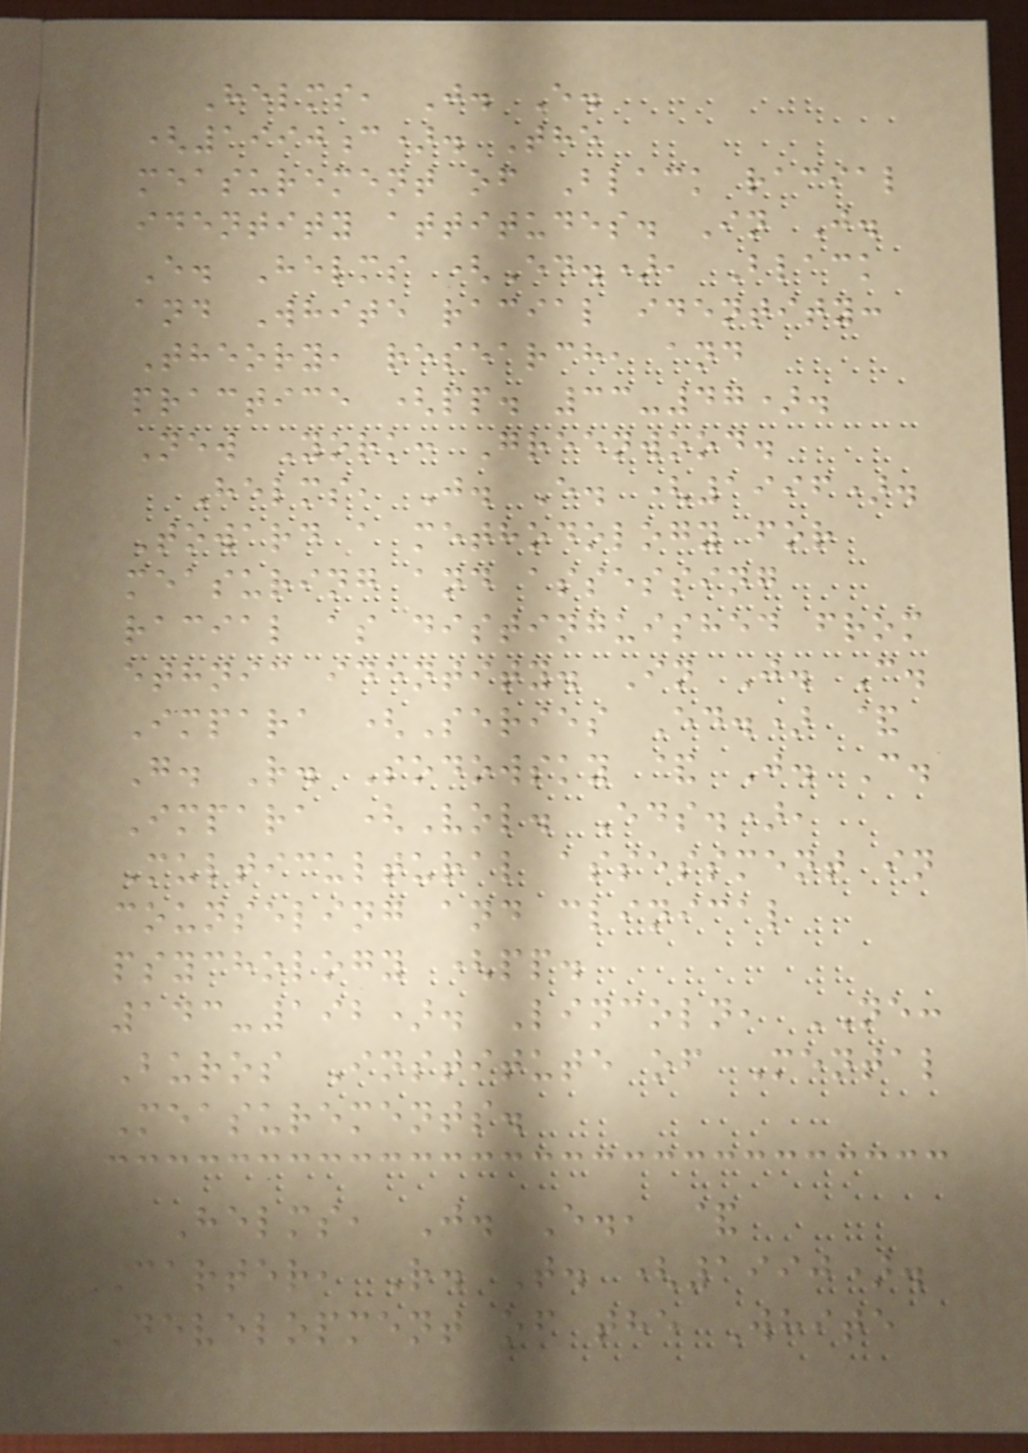Helms, J. E.
(1990c). The
measurement of Black racial
identity attitudes. In J.
E. Helms (Ed.), Black
and White racial identity:
Theory, research, and
practice (pp. 33-47).
New York: Greenwood.
Helms, J. E. (1996).
Toward a methodology for
measuring and assessing
racial as distinguished from
ethnic identity. In J. C.
Impara (Series Ed.) &
G. R. Sodowsky & J. C.
Impara (Vol. Eds.),
Multicultural assessment in
counseling and clinical
psychology (pp.
143-192). Lincoln, NE:
Buros Institute of Mental
Measurements.
Helms, J. E., &
Carter, R. T. (1990).
Development of the White
